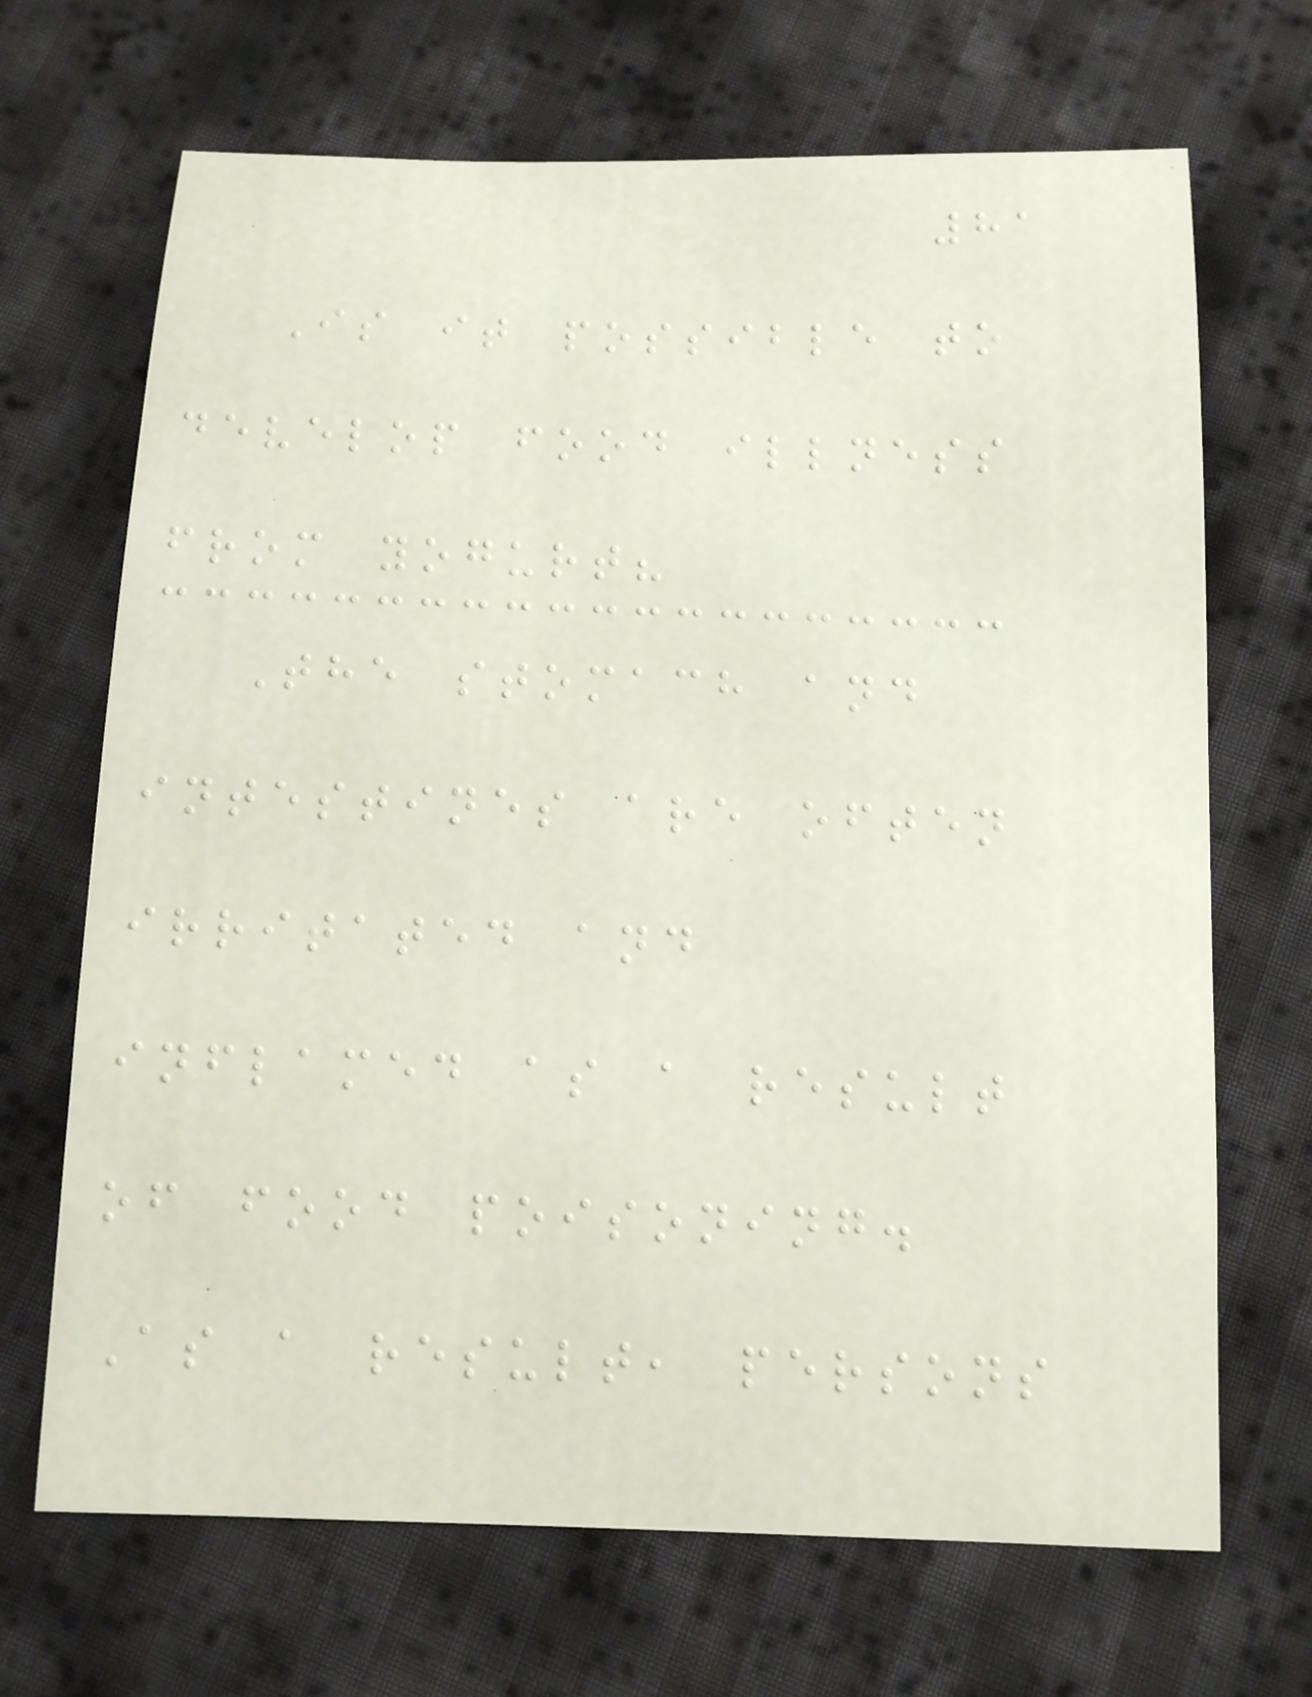81
Is it possible to
develop food illness
from yogurt?
The stomach and
intestines are often
irritated and
inflamed as a result
of food poisoning.
As a result, persons
